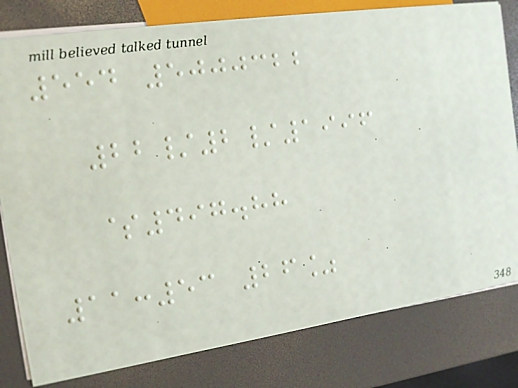554 5000322
22/2/1996
$497.88
11:53 26%
